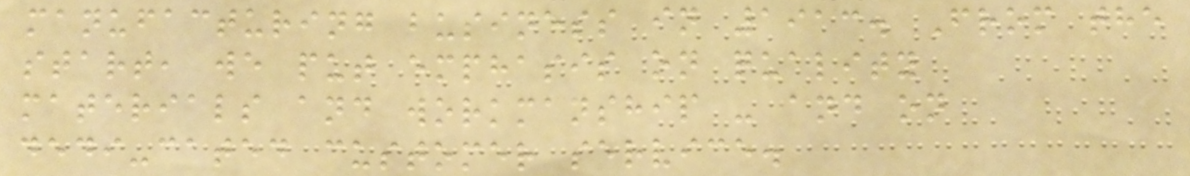manufacturing business in 1913. From the
start, we put emphasis on quality
materials and workmanship - and on
dedi-cated customer service.
